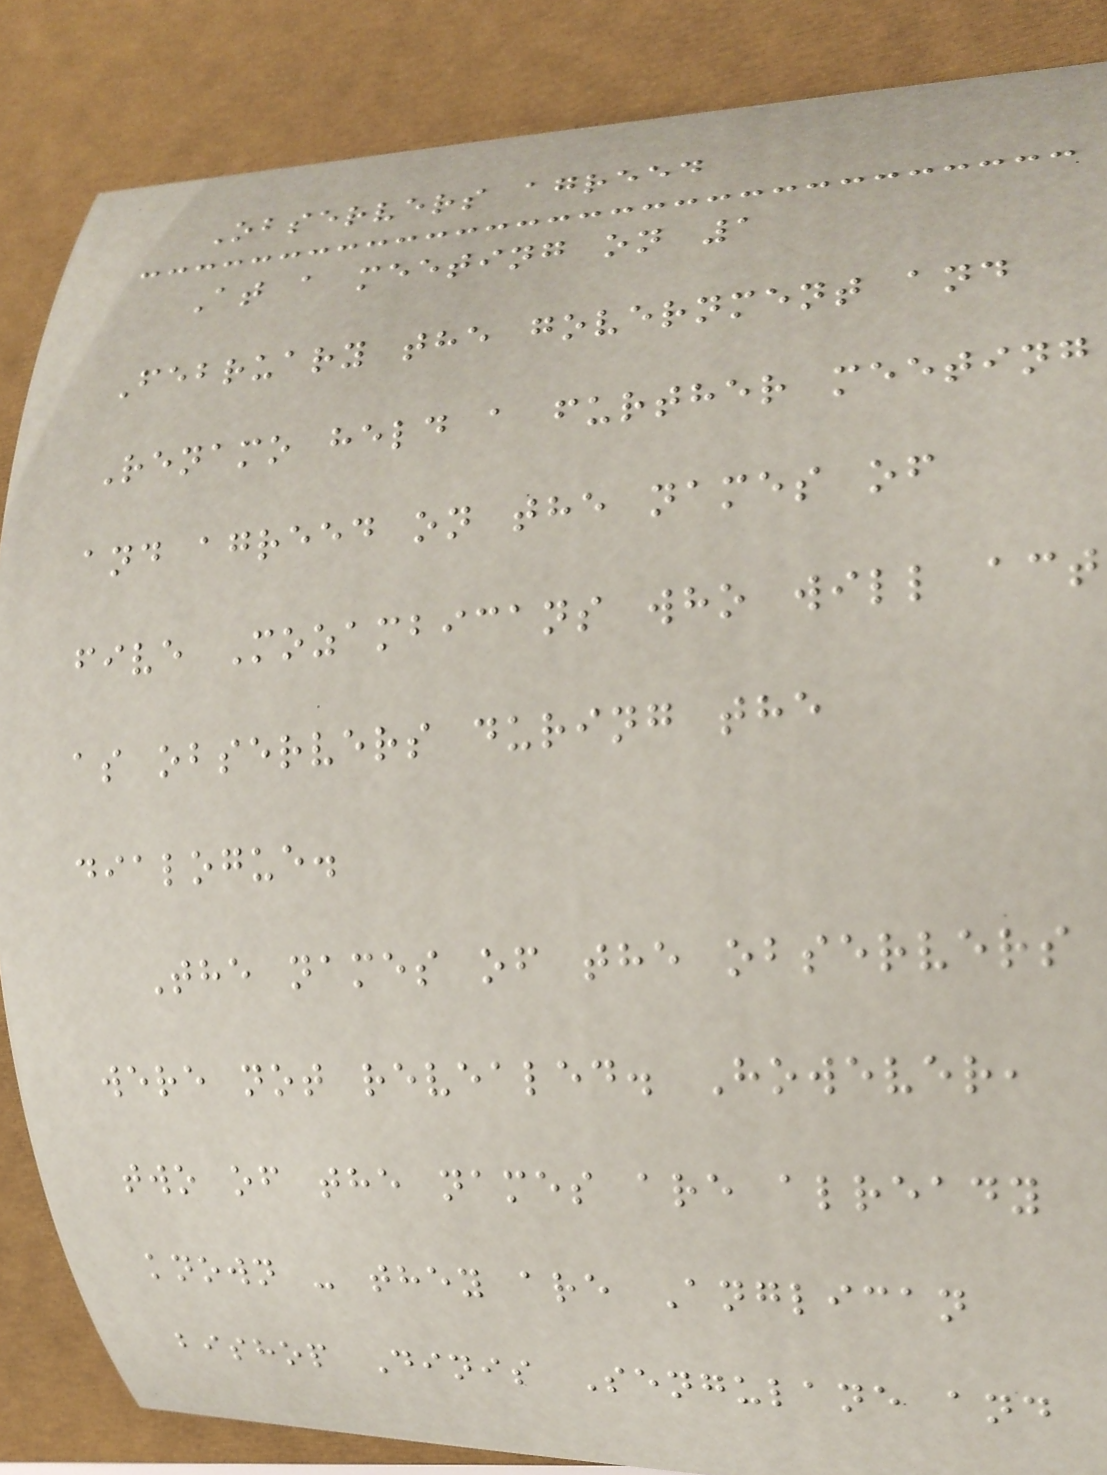Observers agreed
At a meeting on 1
February the government and
Renamo held a further meeting
and agreed on the names of
five Mozambicans who will act
as observers during the
dialogue.
The names of the observers
were not revealed. However,
two of the names are already
known - they are Anglican
bishop Dinis Sengulane and
